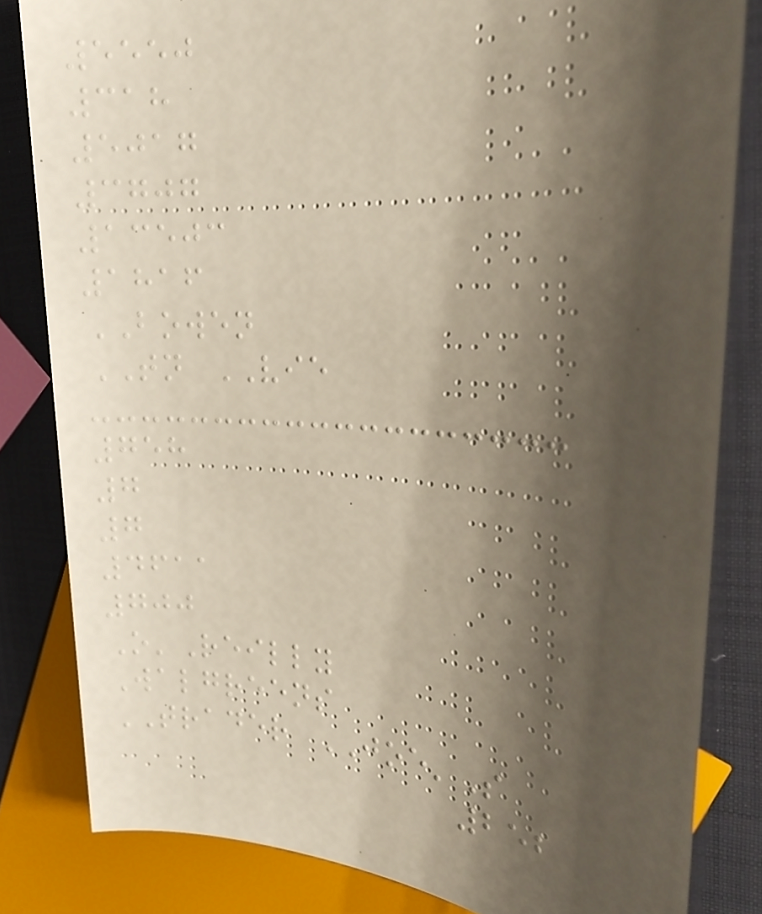5550
318
5017
3707
13503
1816
BOWEN
TN VIE
758
7
7
4611
700
O'Reilly
Walgreens
TRADER JOE'S
252
